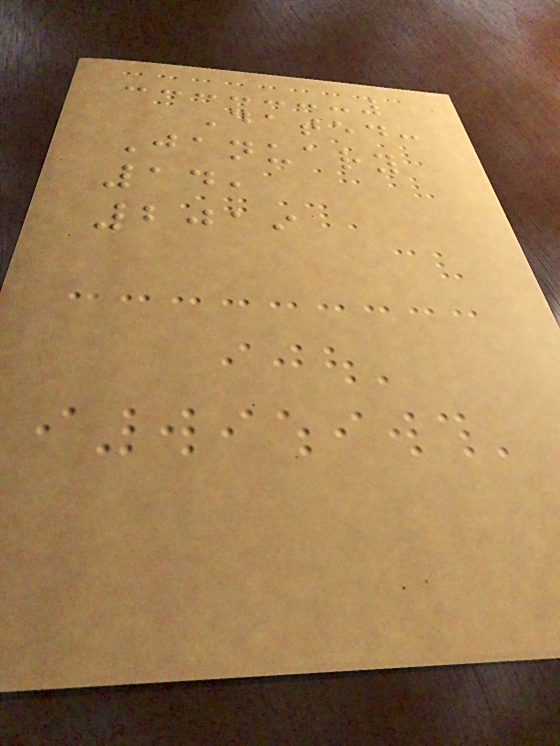Dated:
January
14,
2019
